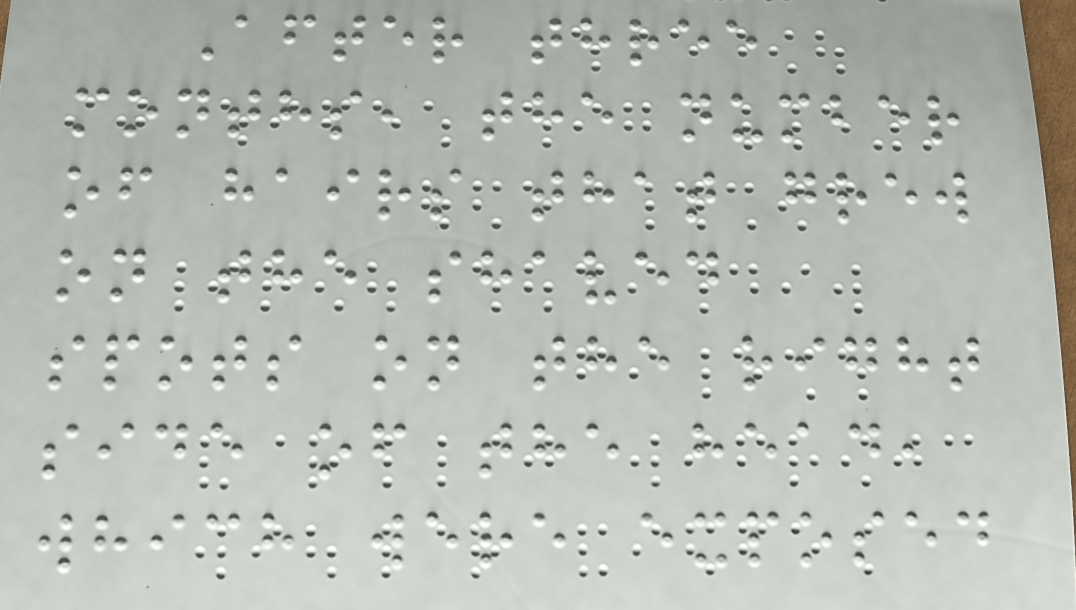After three
months, the number
of hairs that grew
on the shaved
spots on the right
side of the head,
which were exposed
